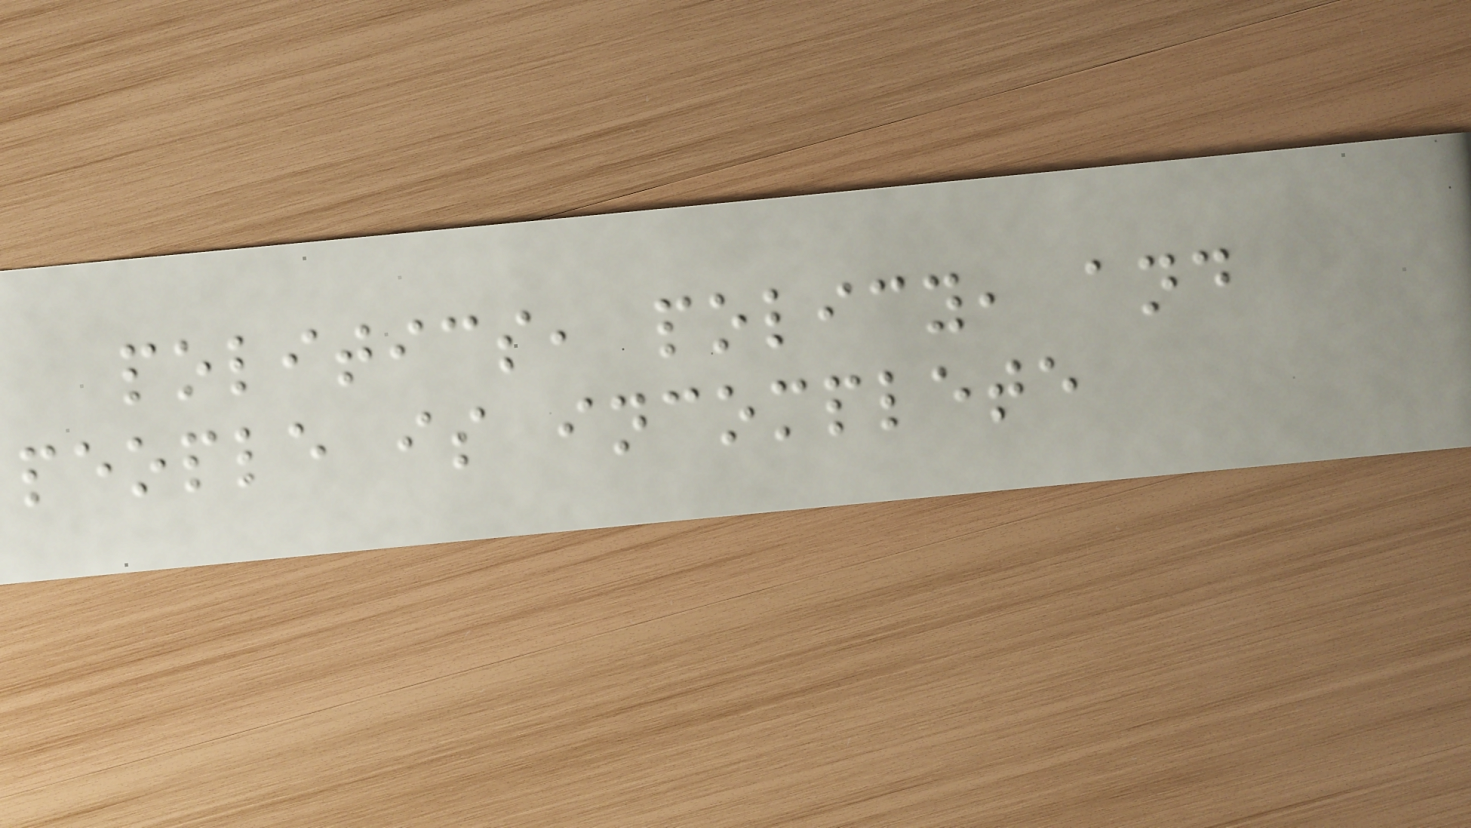politics, policy, and
people is incomplete
